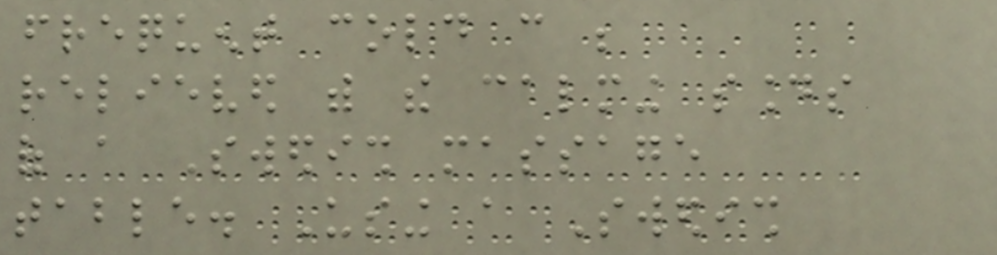frequent cold can be
relieved with the calming sounds
of a Swedish massage
table. Using a Swedish
